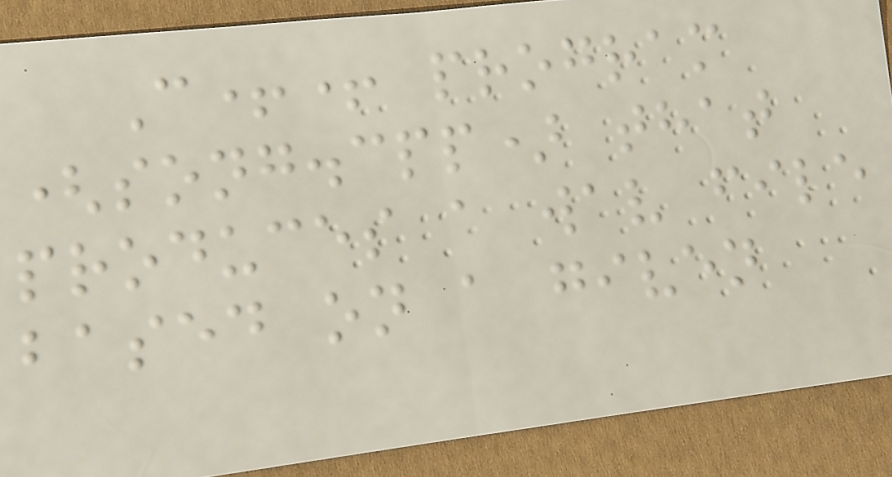C++ program
(song.cpp) that
produces a wav file
based on a given
